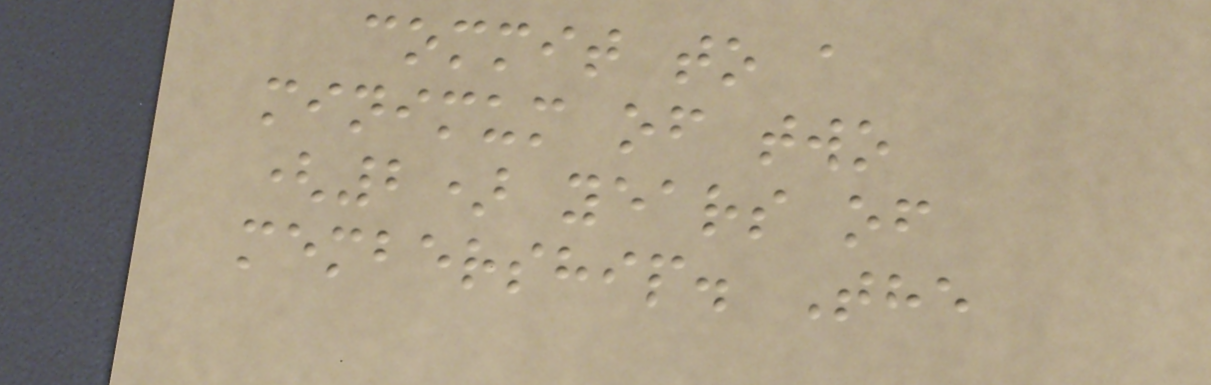commit to a
minimum of two
(2) years of
membership. The
